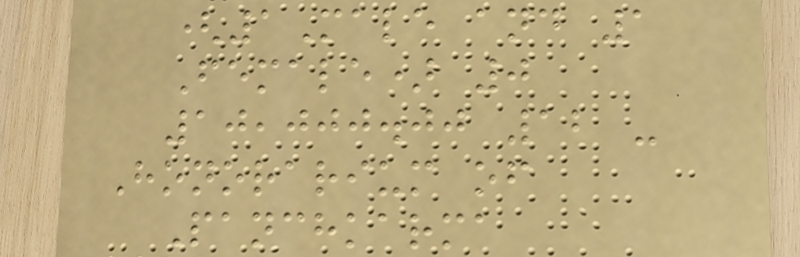(1Male and 1
Female) 0
10,000.00 12 -
Honorarium of
Panchkarma
